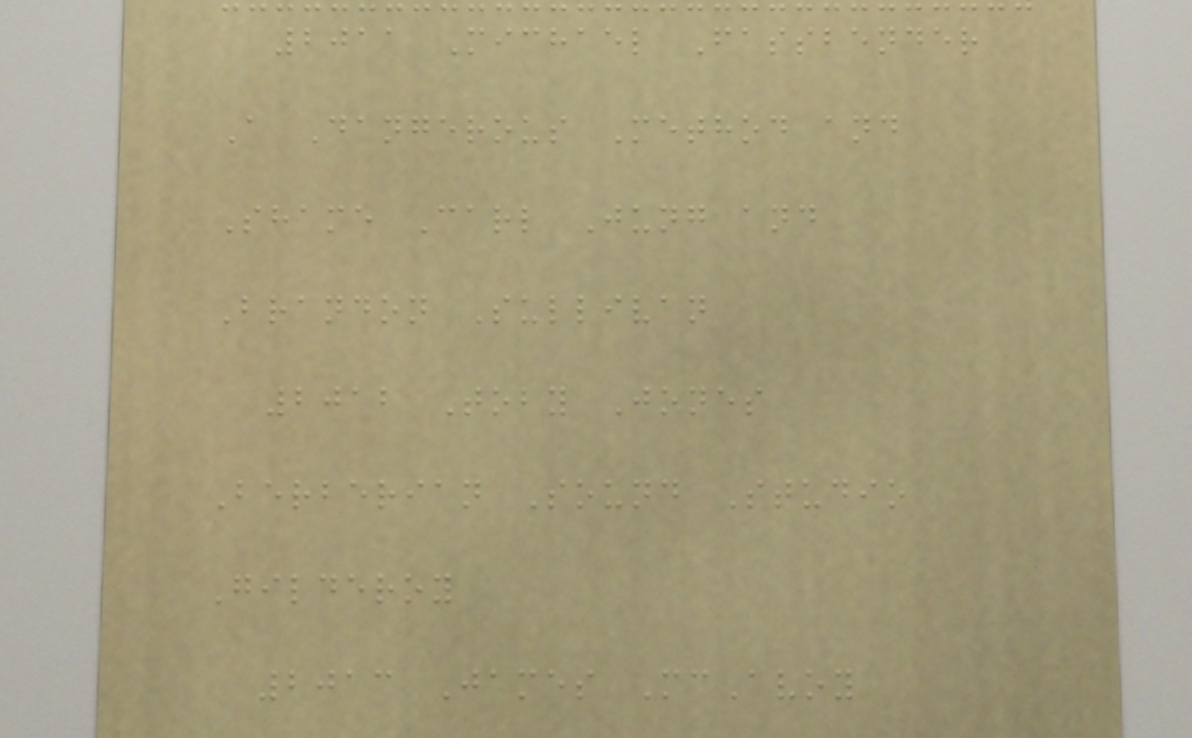2011 Michael Fassbender
A Dangerous Method and
Shame Carl Jung and
Brandon Sullivan
2012 Toby Jones
Berberian Sound Studio
Gilderoy
2013 James McAvoy
